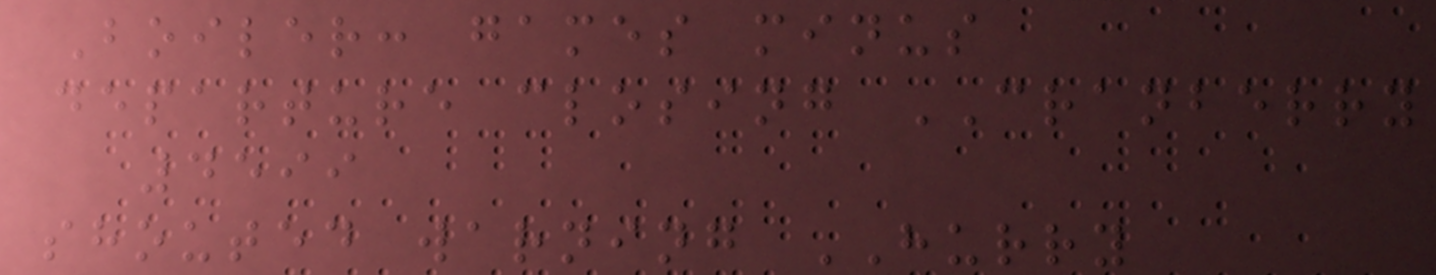Boiler: games minus
departure closing CRANBERRY
4599
shouted warning HURRY
